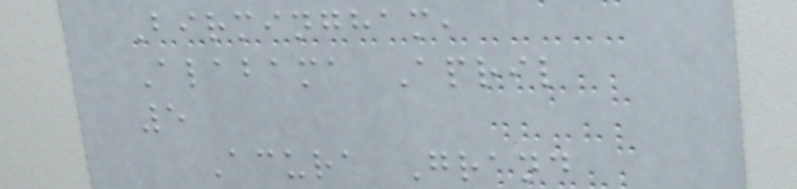Birmingham,
Alabama April
5
Acura Grand
